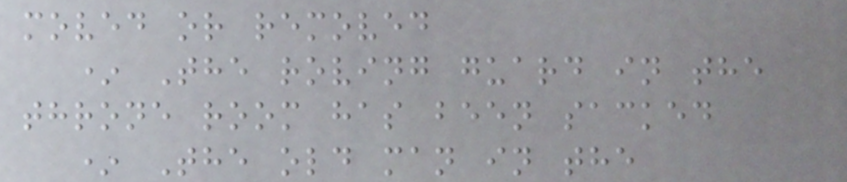moved or removed
* The roving guard in the
throne room has been sacked
* The old man in the
